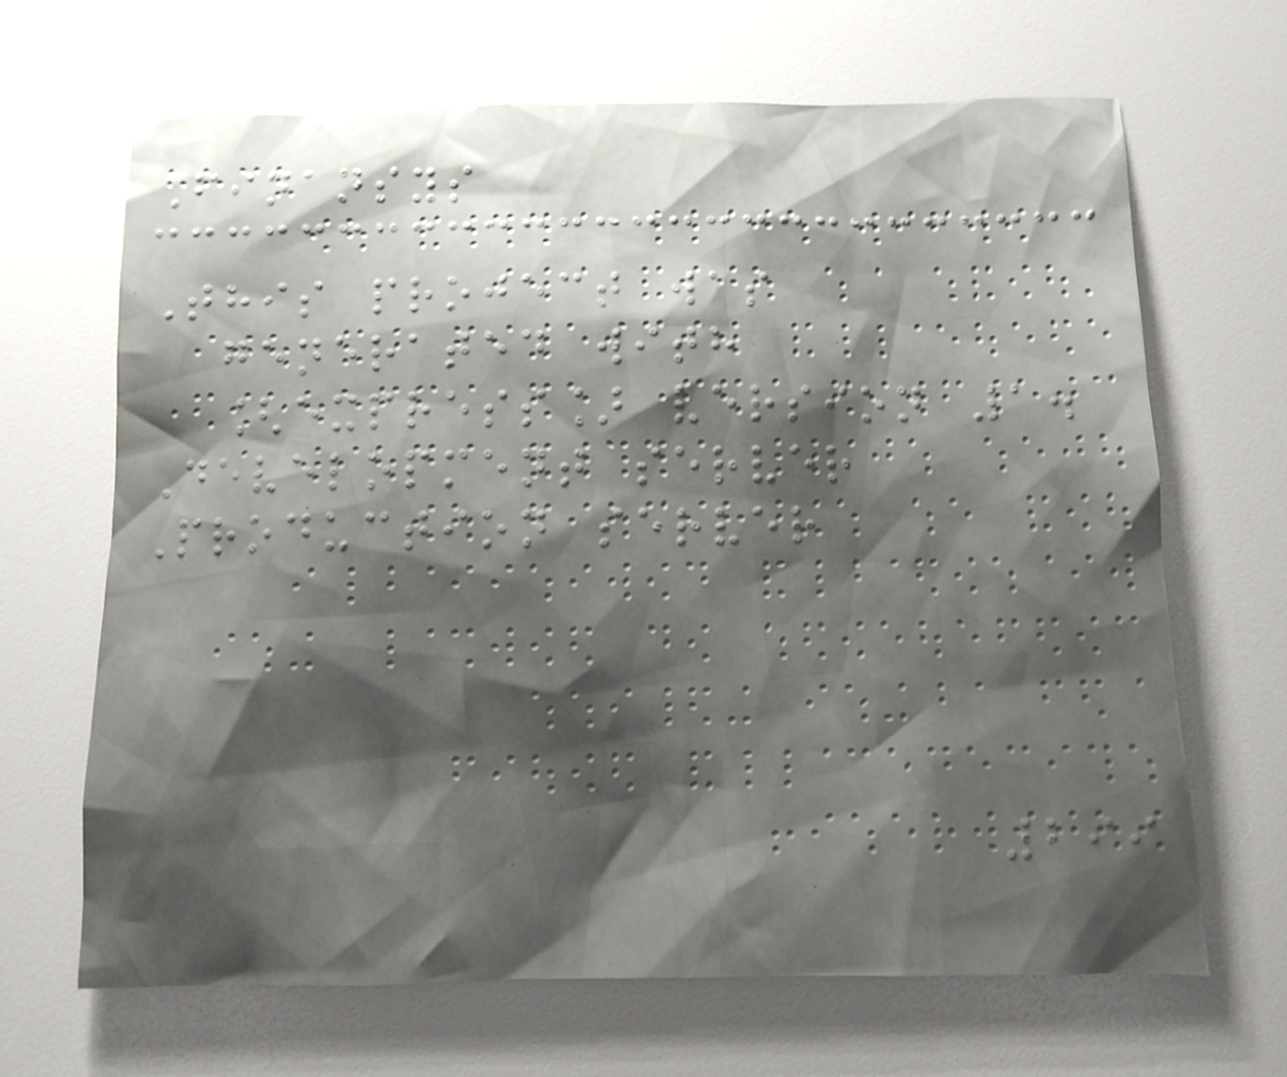Finansys
This project was
generated with
[express] version 1.
Development server
Production server
299
